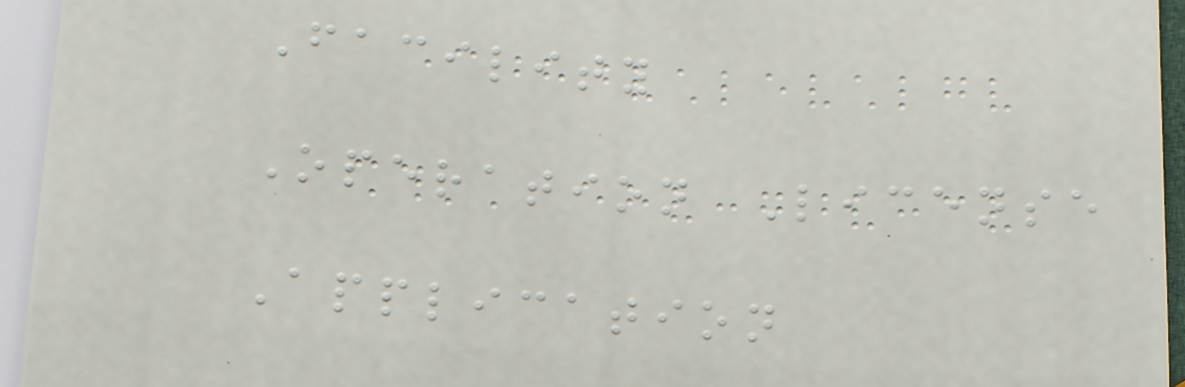Facility
Operation License
Application
